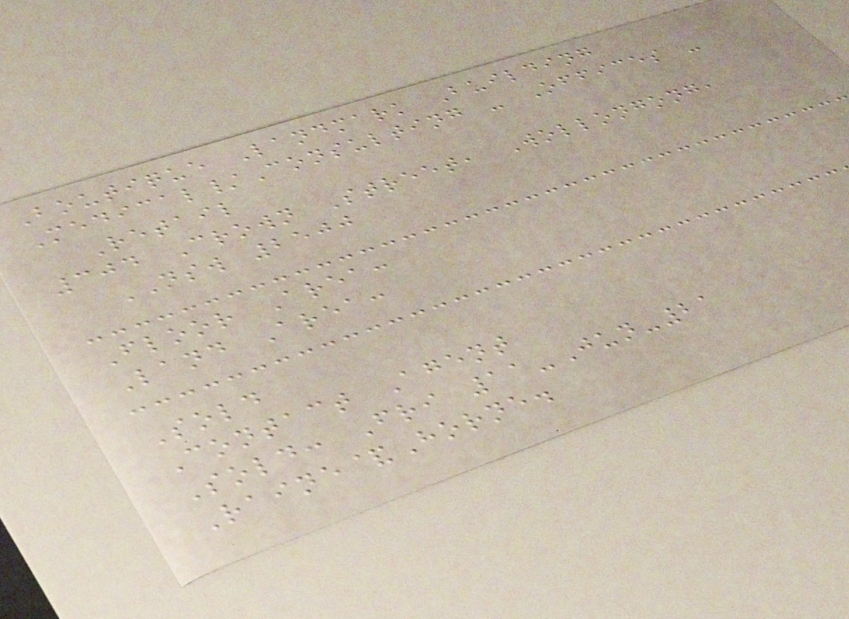Boutique Landmark Building
Medical/Consulting - Offices -
Retail
304 Crown Street, Wollongong,
NSW 2500
Floor Area:
Land Area:
Sold
Contact Agent
Sold: Fri 11-Jun-21
Raine&Horne.
